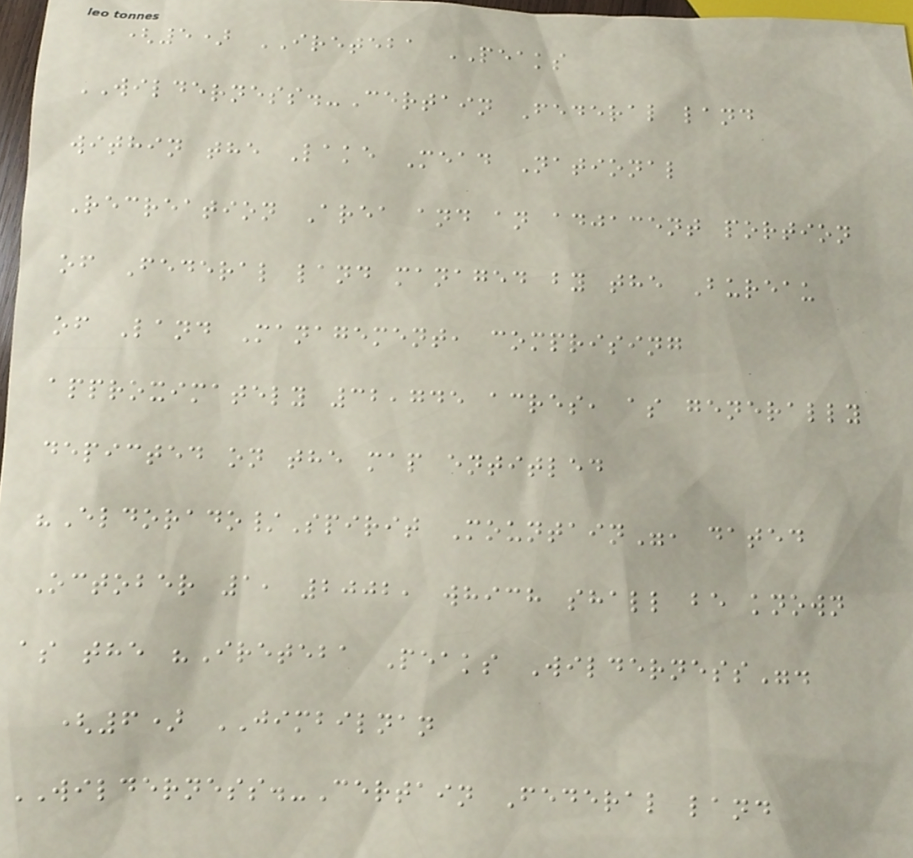(5) IRETEBA PEAKS
WILDERNESS.-Certain Federal land
within the Lake Mead National
Recreation Area and an adjacent portion
of Federal land managed by the Bureau
of Land Management, comprising
approximately 32,745 acres, as generally
depicted on the map entitled
"Eldorado/Spirit Mountain", dated
October 1, 2002, which shall be known
as the "Ireteba Peaks Wilderness".
(6) JIMBILNAN
WILDERNESS.-Certain Federal land
